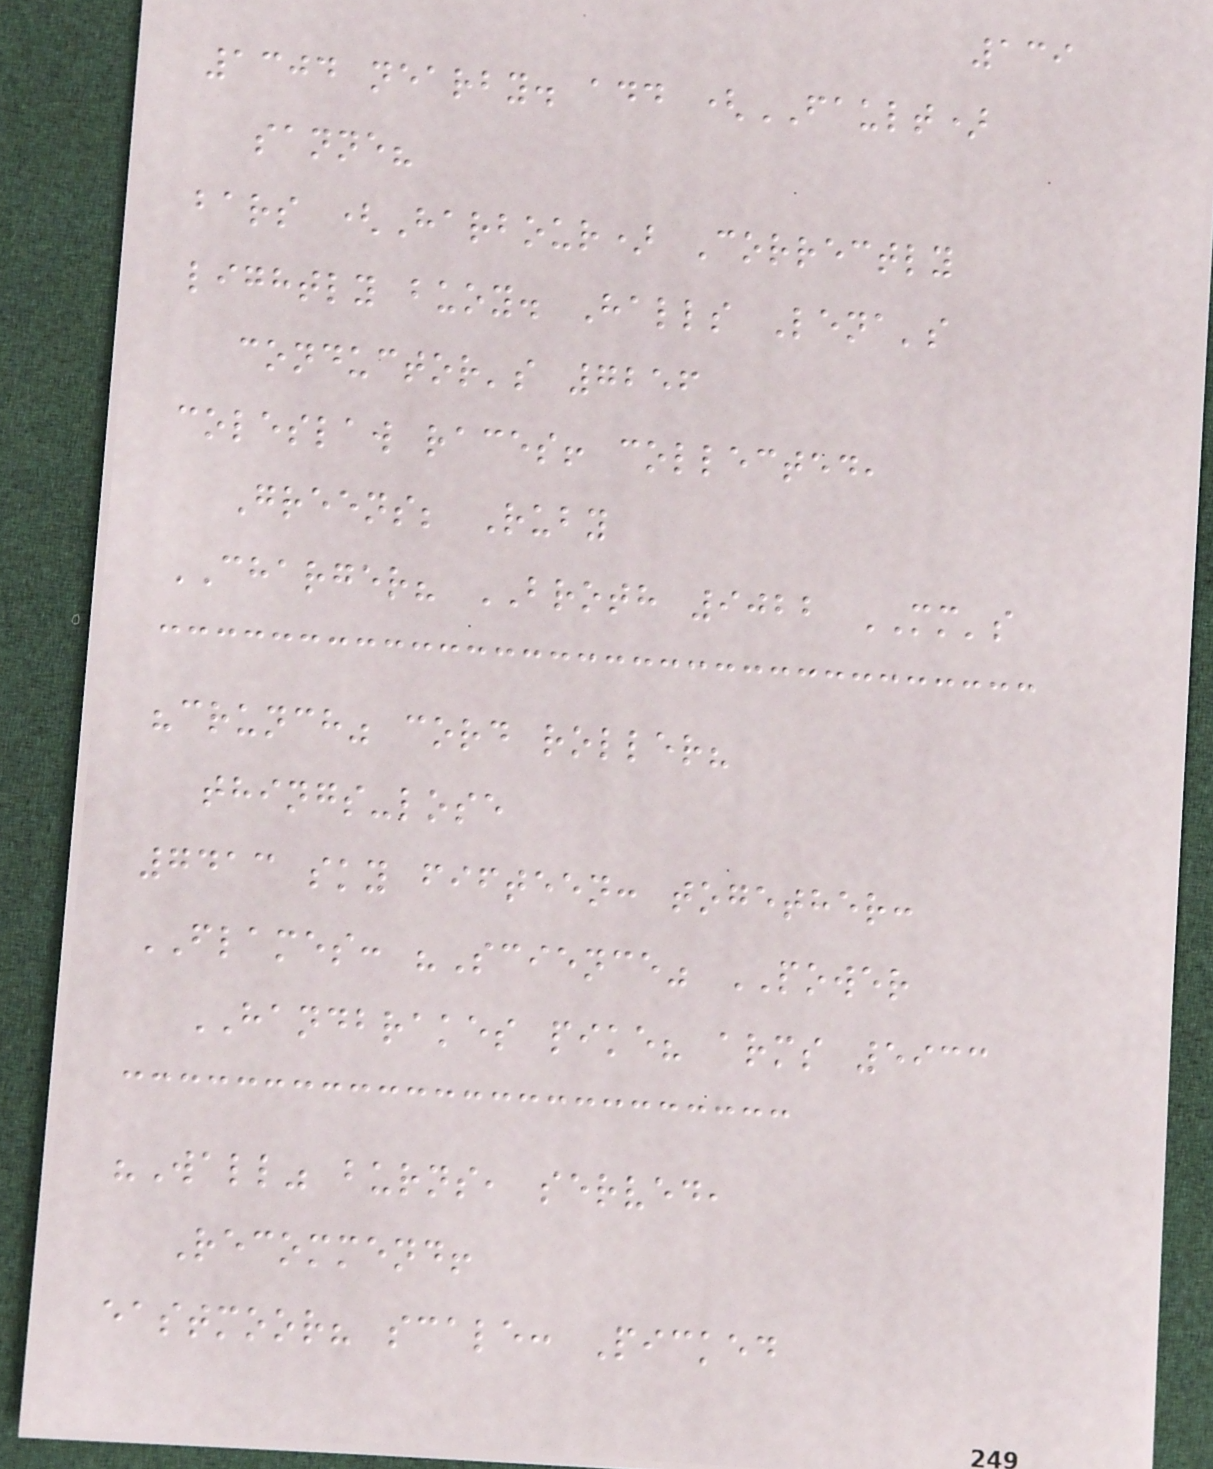139
1304 nearby. add (FAULT)
sanne?
bars (Harbour) Correctly
lightly buoy. Halls Lena's
conductor's 7256
coleslaw races! collected,
Greens; Ruby
CHARGER? BROTH 9022 MM's
"crunch" cord roller?
things-lose
7413 sky fifteen: together:
FLAMES: "Science" POWER
HANDBRAKES pike? arms 5933
"Wall" burns, served,
Recommend!
eastmoor? scale: Picked
